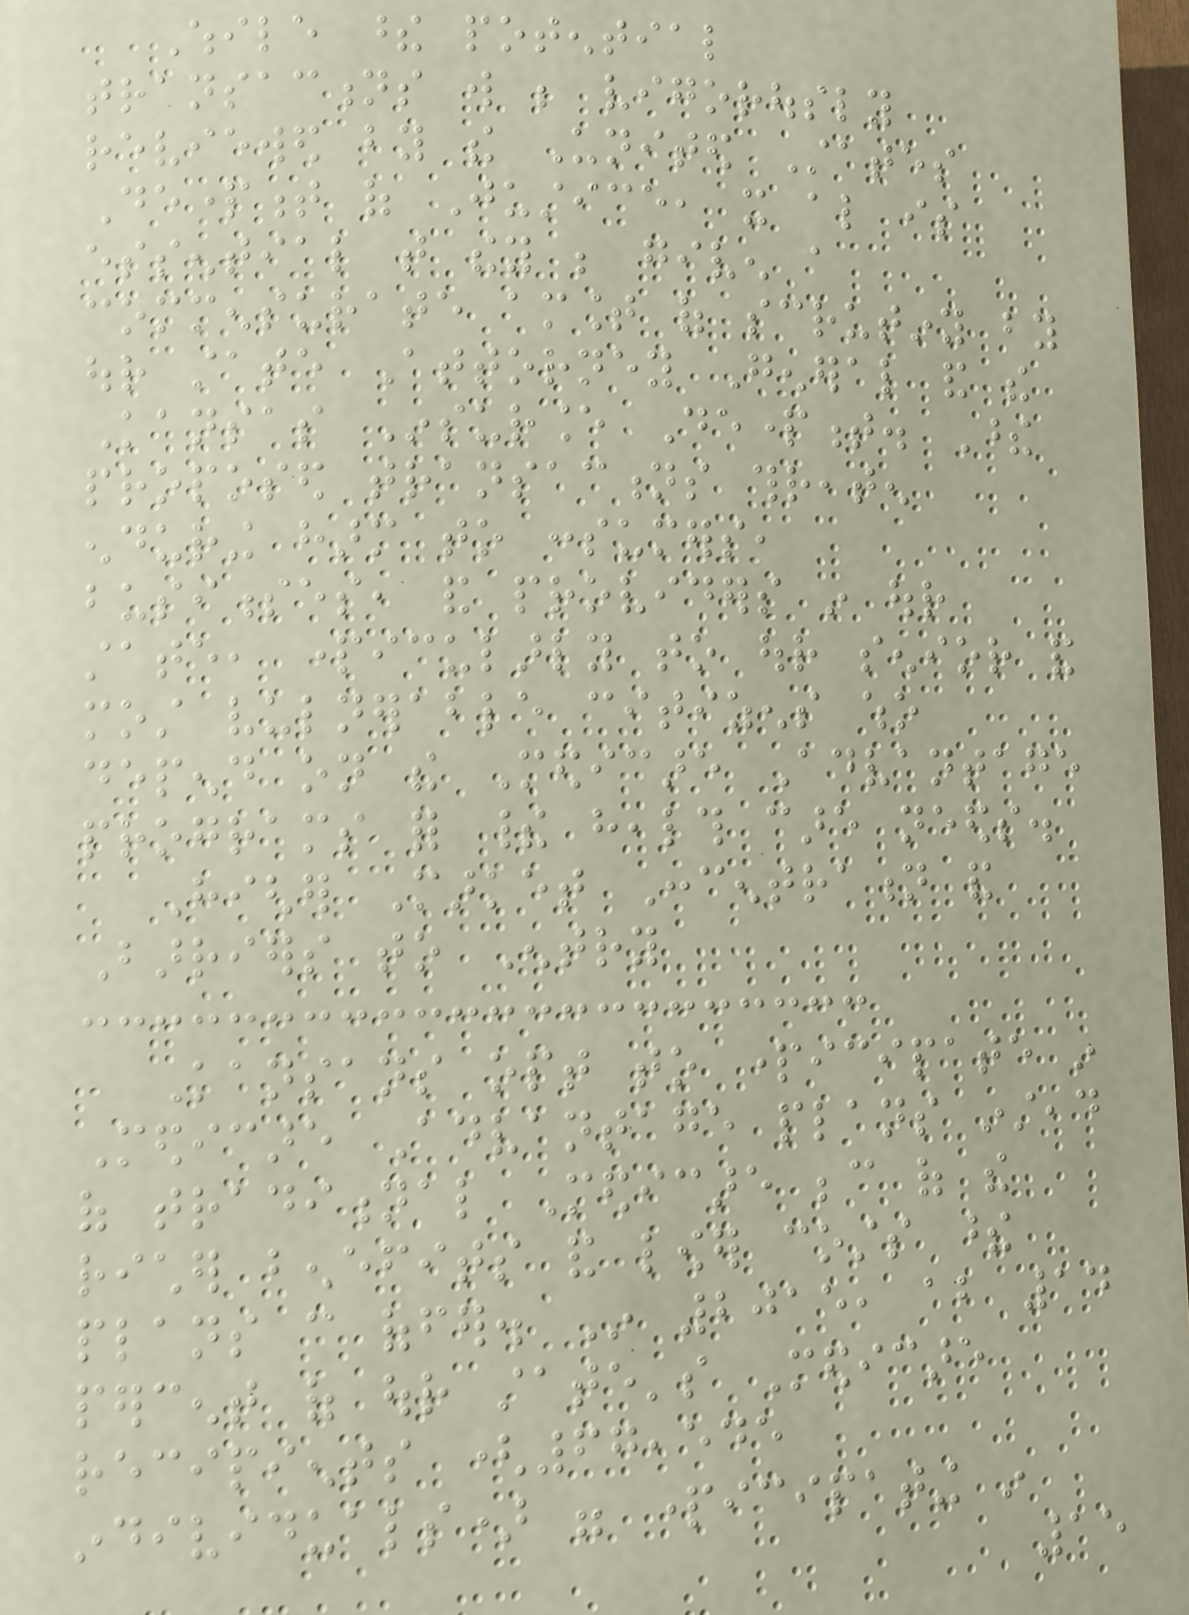While these potential
transactions will be vigorously
reviewed by the United States
Department of Justice, it also is
essential that they be given a
commensurate amount of scrutiny by
our state Attorney General and the
Kansas Insurance Department. These
proposed transactions threaten
enduring harm to consumers,
businesses, and providers in our
state, particularly to our senior and
most vulnerable citizens who
depend on the Medicare Advantage
programs for their health care needs.
Higher Market Concentration and
Barriers to Entry
Kansans opt to participate in
Medicare Advantage plans instead
of traditional Medicare because of the
richer benefits and lower costs these
plans can offer. In 2015, about 14
percent of our state's Medicare
recipients (67,545
individuals) were participating in
15
